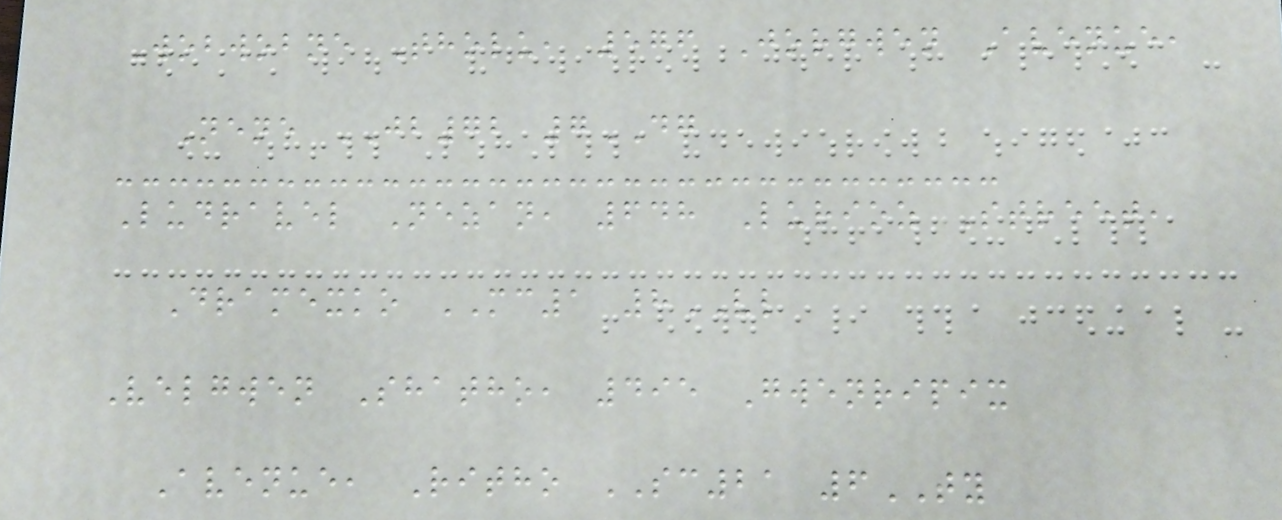Wobwobne Tholu, 576 Jorgwen Avenue,
Nene JB72 7DG
Ludravel Nezan, 648 Lurioz Street,
Dramexko MC1 8VL
Velgwen Shatho, 495 Gwenripix
Avenue, Ritho SC21 6TY
